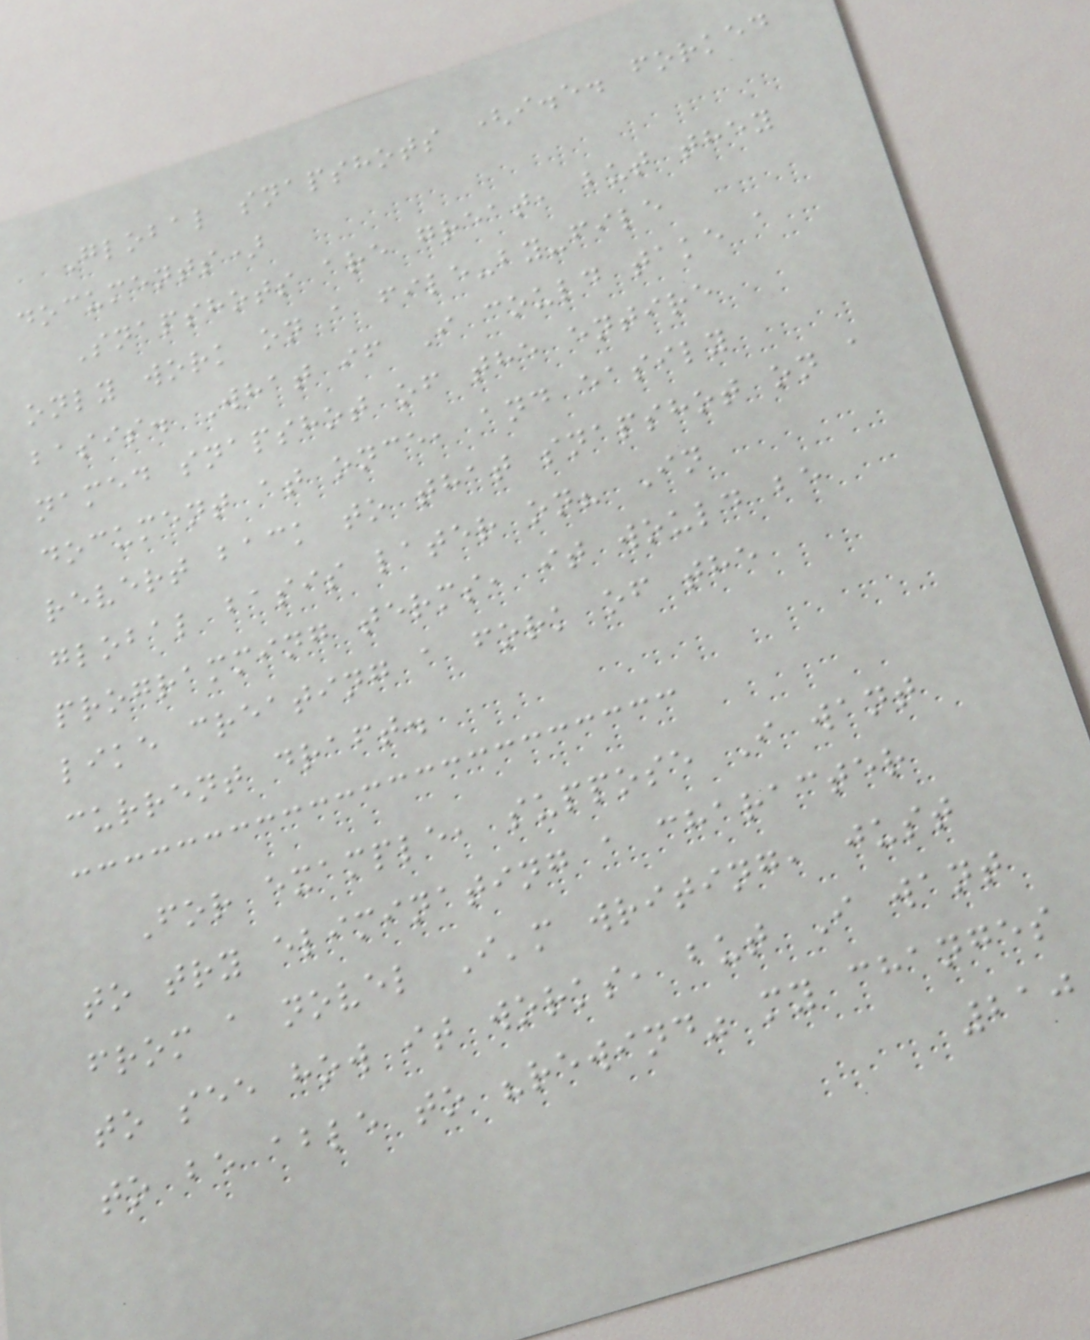Global snapshots (i.e. forked
documents)
Snapshots are great, but they
only work on a file-by-file
basis. What if I could take a
named snapshot of the entire
document at once, and easily
revert back to that snapshot on a
global basis later on? In
programming terms, it would be
like creating a fork of the
current draft.
For example, suppose I want
to try eliminating a character
from a novel I'm writing, just
to see how it works, but I want
to be able to "rewind" my changes
210
